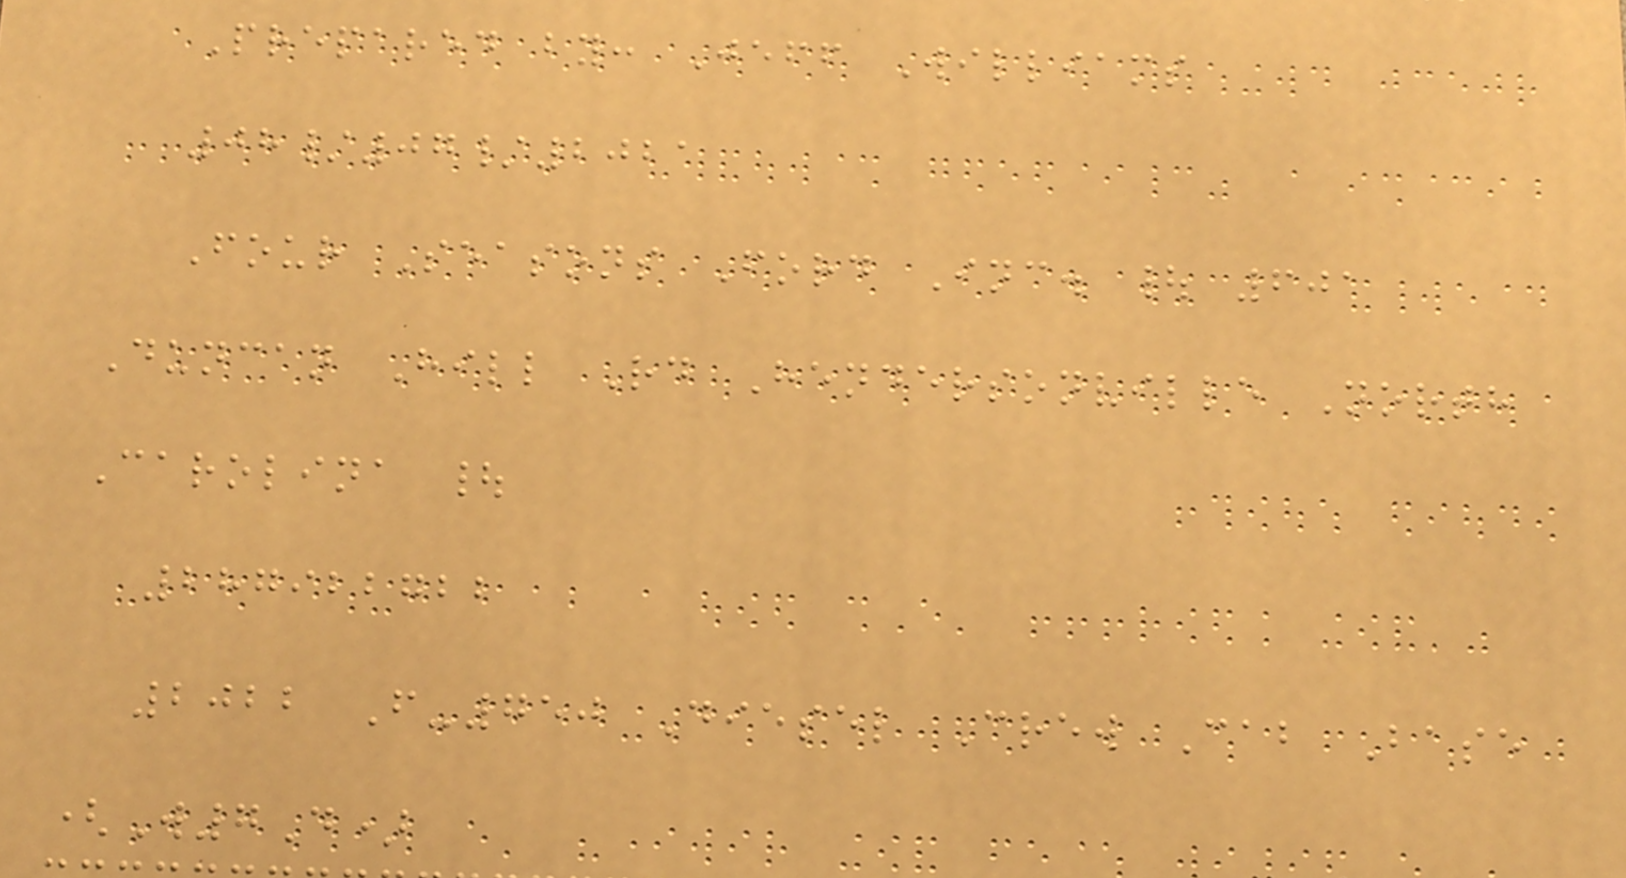Prepared by: Jeff Williams
08/07/2021
Four Seasons Ford Inc. | 601
Duncan Hill Rd Hendersonville North
Carolina |
287922722
2022 F-750 Diesel Crew Cab Base
(W7D)
